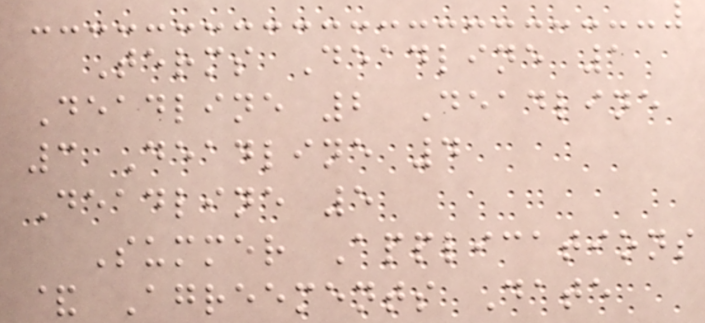Terms Deadline 1
Deadline 2 Deadline
3 Deadline 4
Deadline 5
Summer Applications
& Agreements Date
